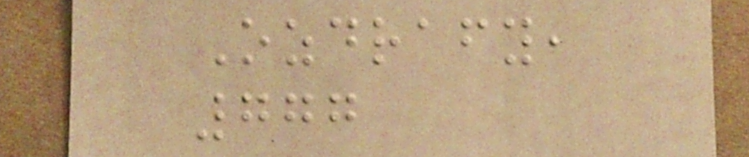Ozdrafy,
777
